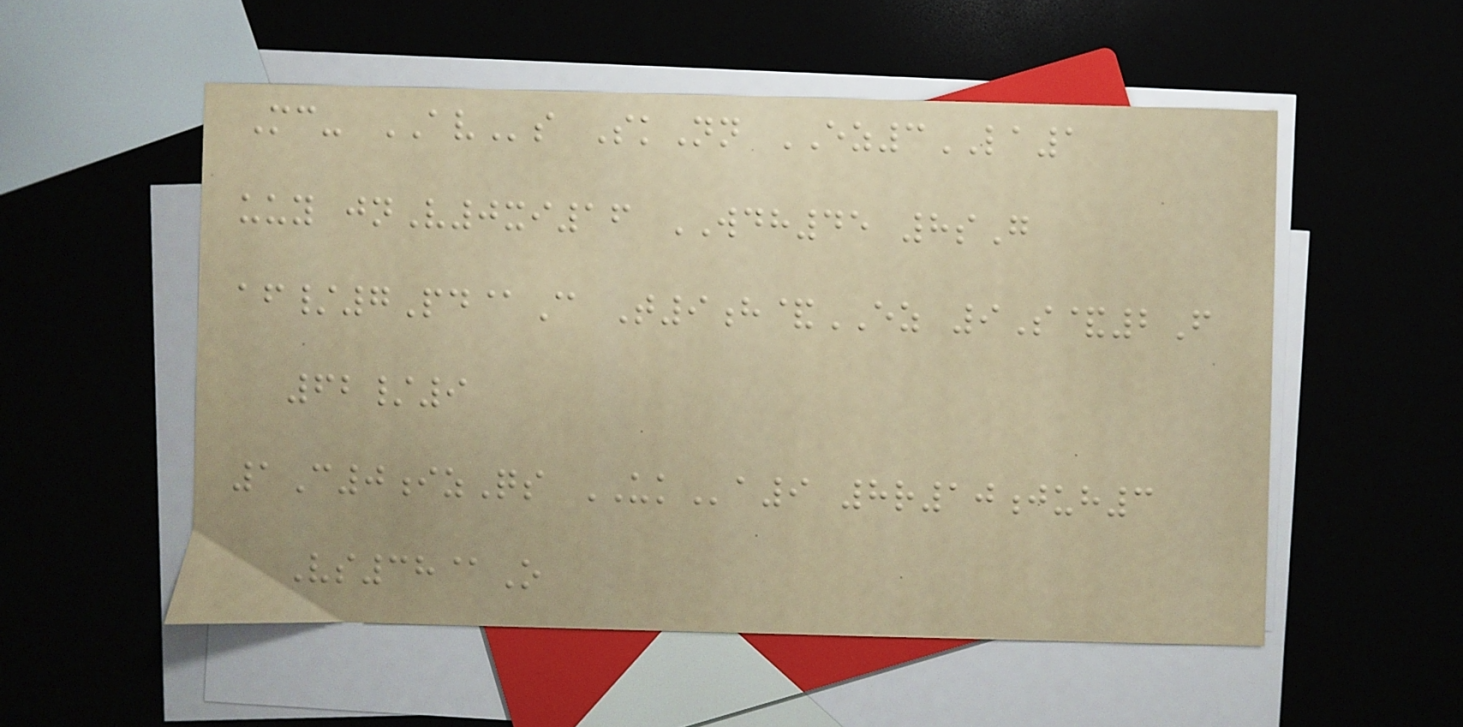Mc- AVs SkNn EZ3LA1
uuy jnV0xi16 WDH45 8sG
af/7Pd@C T9h&EZ 9S&2F
62/9
1C0izQs UKa9 8r10juh3
Vs38@O
